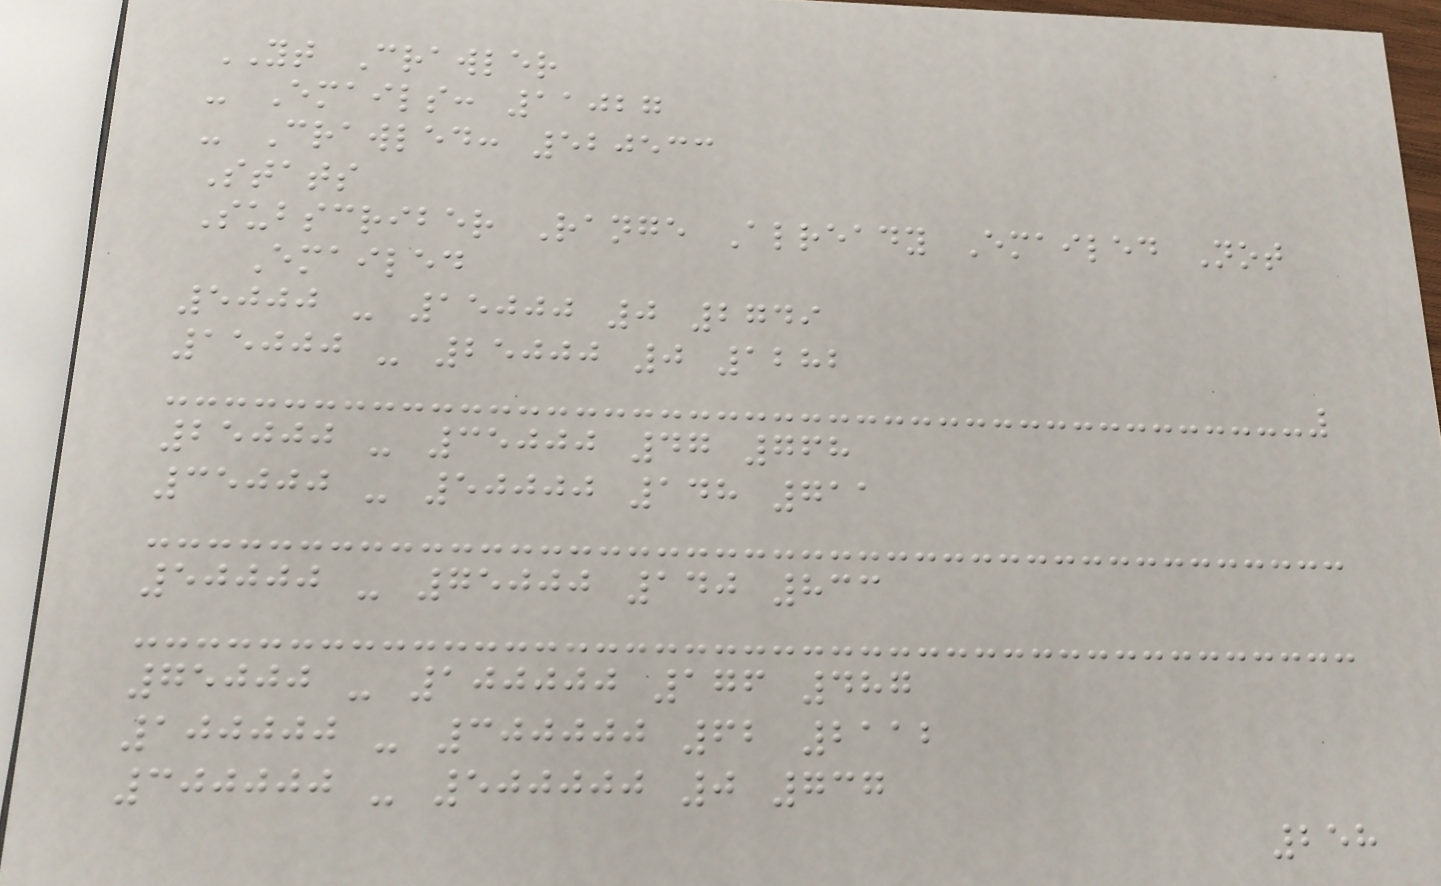YT Crawler
- Emails: 11027
- Crawled: 520533
Stats
Subscriber Range Already Emailed Not
Emailed
5000 - 15000 0 2749
15000 - 25000 0 1282
25000 - 35000 47 768
35000 - 50000 148 711
50000 - 75000 140 833
75000 - 100000 176 487
100000 - 300000 62 2112
300000 - 500000 0 737
258
